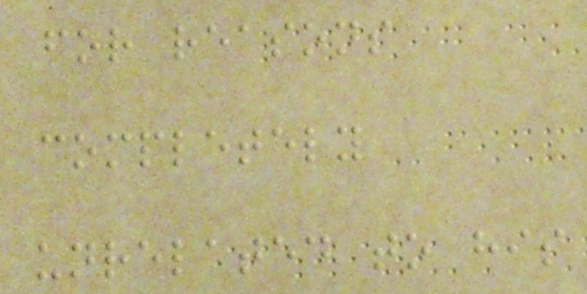for reasons
completely
unrelated to his
